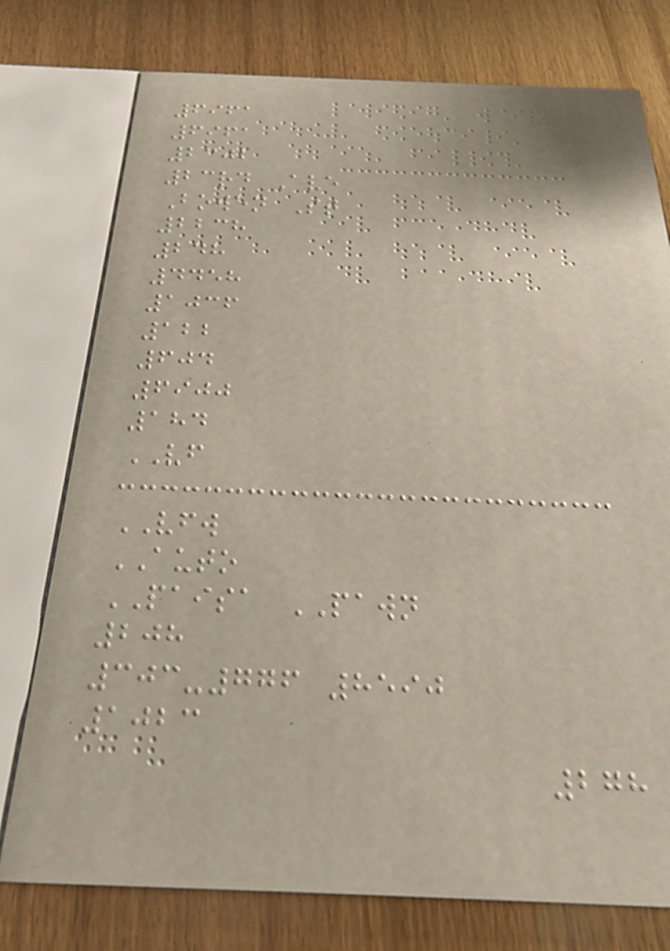6961
6961
2302
23rd Ave
Bowen St
2238
248
4458
1036
122
604
6900
184
VF
VFW
AUTO
PAISA PAWN
208
303-776 8590
1023
278
